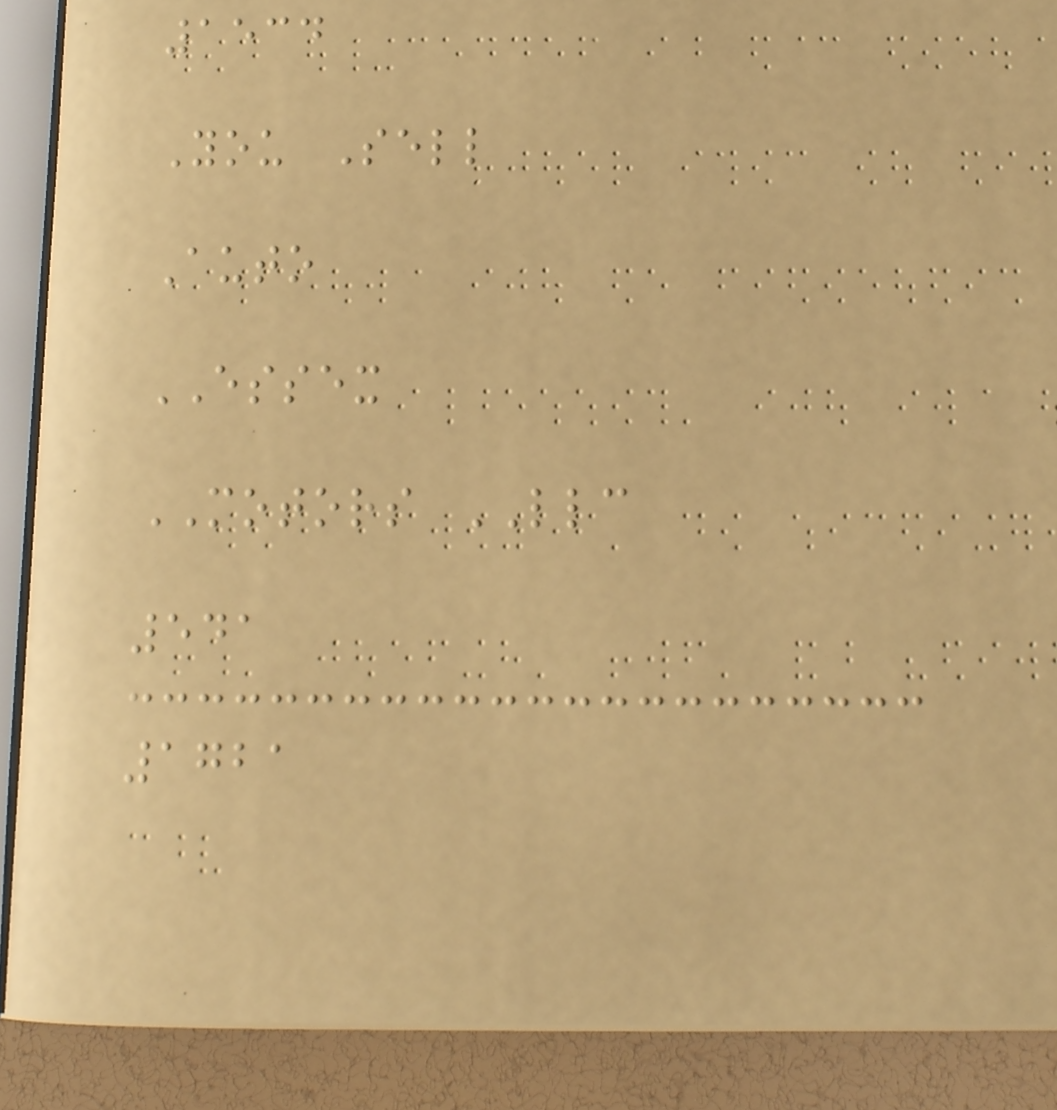1534
You Sell
Auto
ESSEX
MOTORS LLC
541
1721
